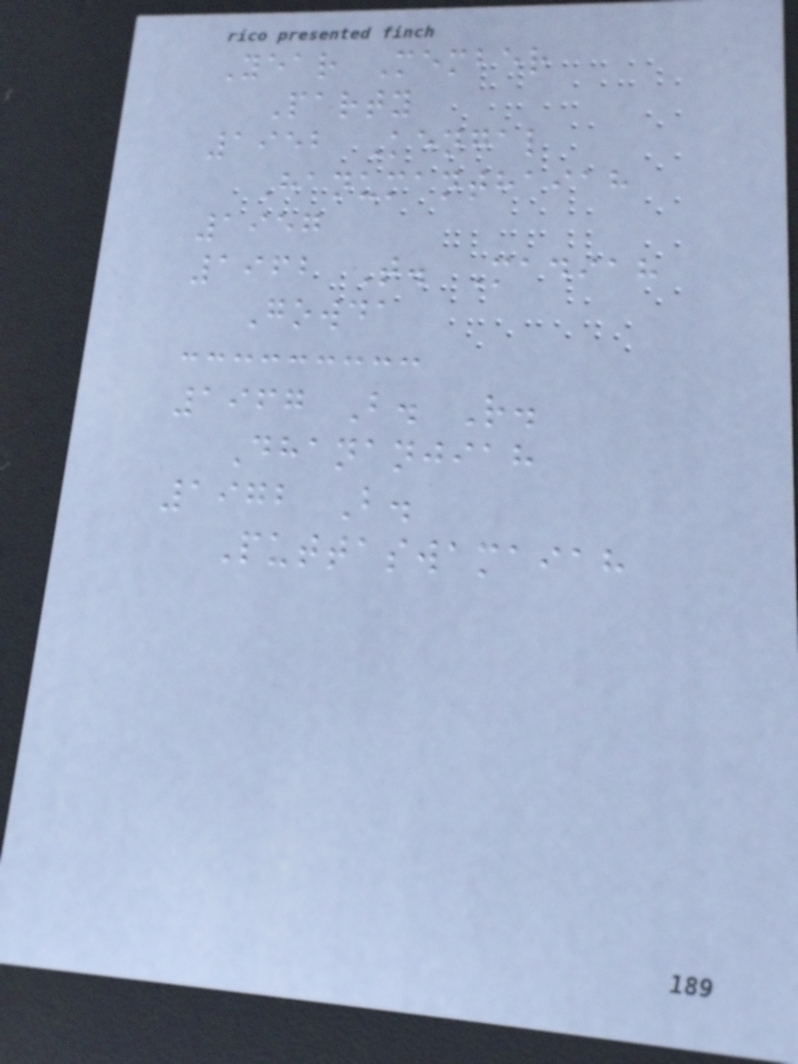Year Member
Party
1952 Kengal
Hanumanthaiah
1957
1962 T. Madiah
Gowda
1967 B. R.
Dhananjiah
1972 B.
Puttaswamaiah
